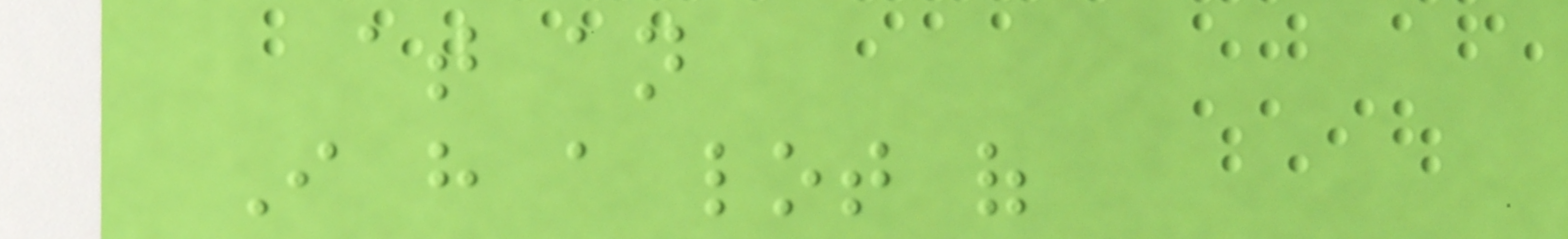at an
I have a lot of
